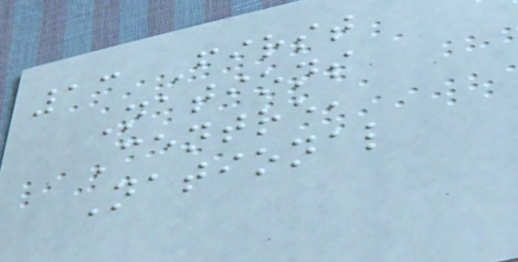13 First
Nations
Centre,
National
